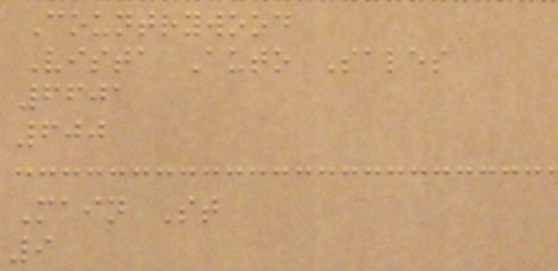Countrywood
Vista Auto Sales
6601
600
Main St
9
